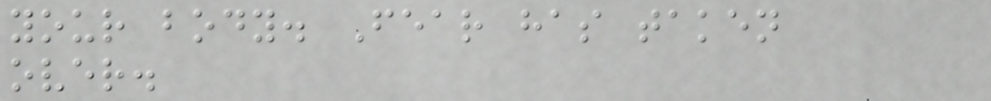your body. Fear has taken
over.
